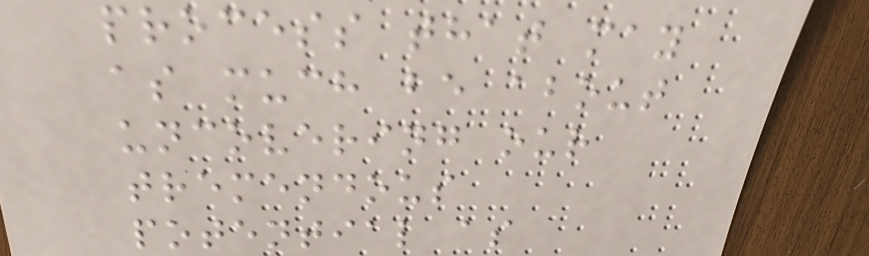process that may
as much be about
uncovering our
tremendous
potential as
